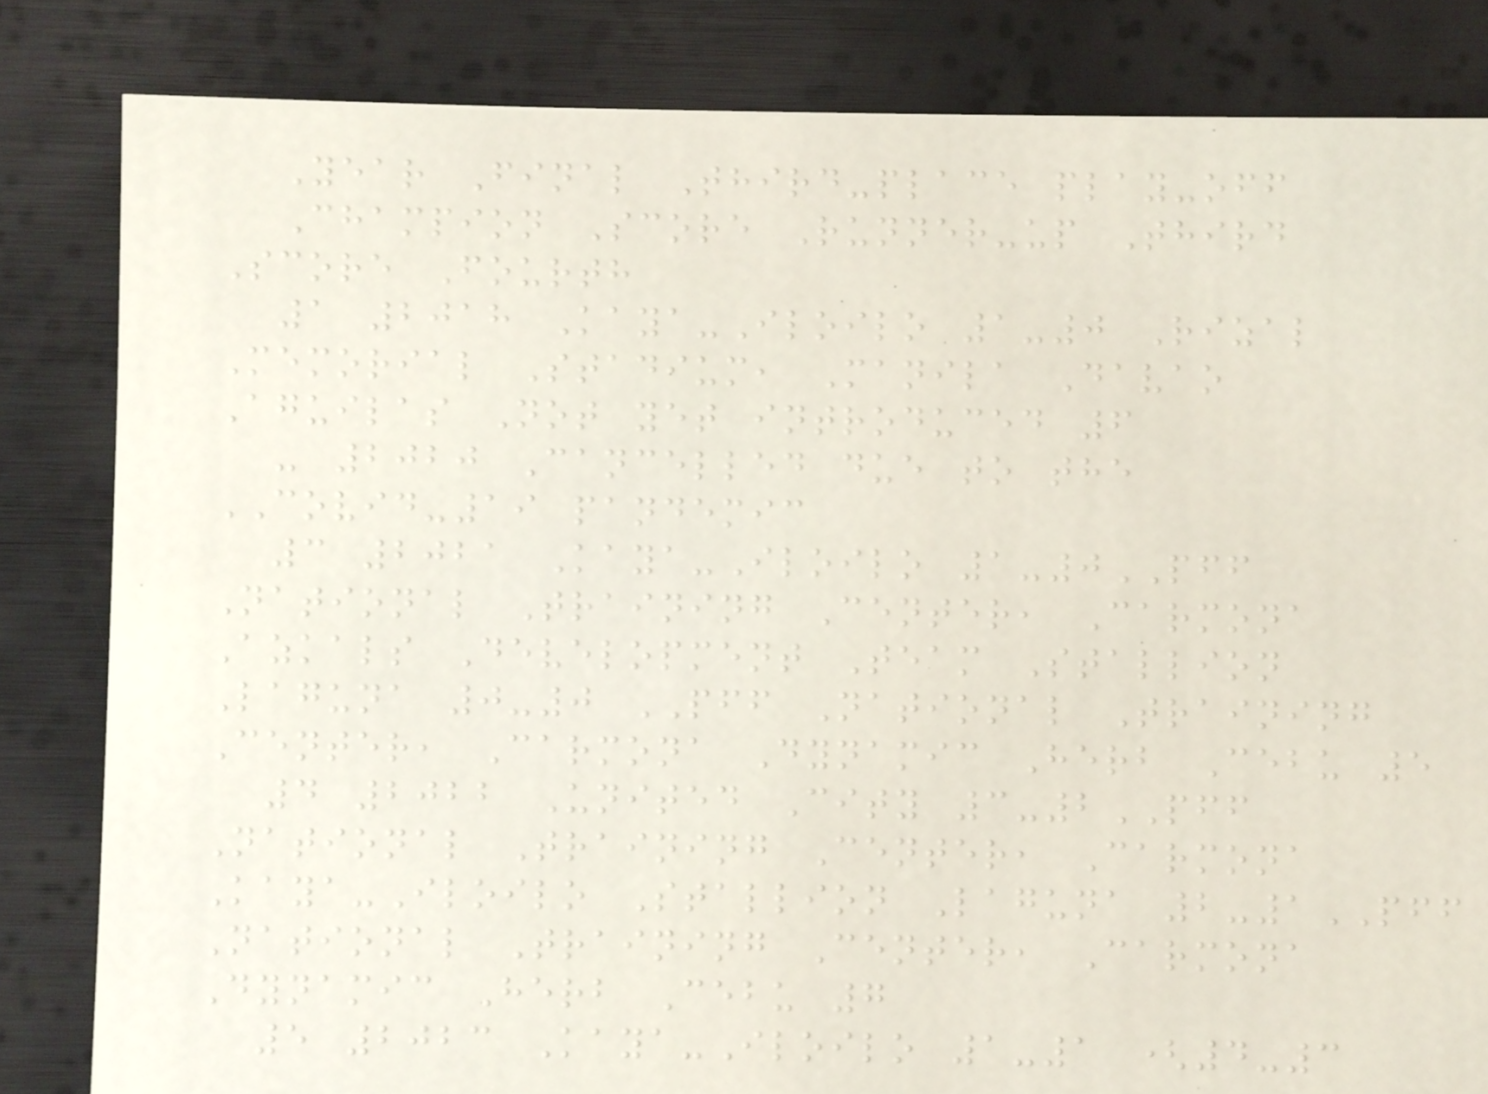Year Final Third-place play-off
Champion Score Runner-up Third
Score Fourth
1 2018 Kaya-Iloilo 1-0 Rizal
Memorial Stadium, Manila Davao
Aguilas Not yet introduced 6
- 2020 Cancelled due to the
COVID-19 pandemic
3 2021 Kaya-Iloilo 1-0PFF
National Training Center, Carmona
Azkals Development Team Stallion
Laguna 0-0 PFF National Training
Center, Carmona Dynamic Herb Cebu 5
4 2022 United City 3-2PFF
National Training Center, Carmona
Kaya-Iloilo Stallion Laguna 2-1PFF
National Training Center, Carmona
Dynamic Herb Cebu 7
5 2023 Kaya-Iloilo 1-1 (4-3
